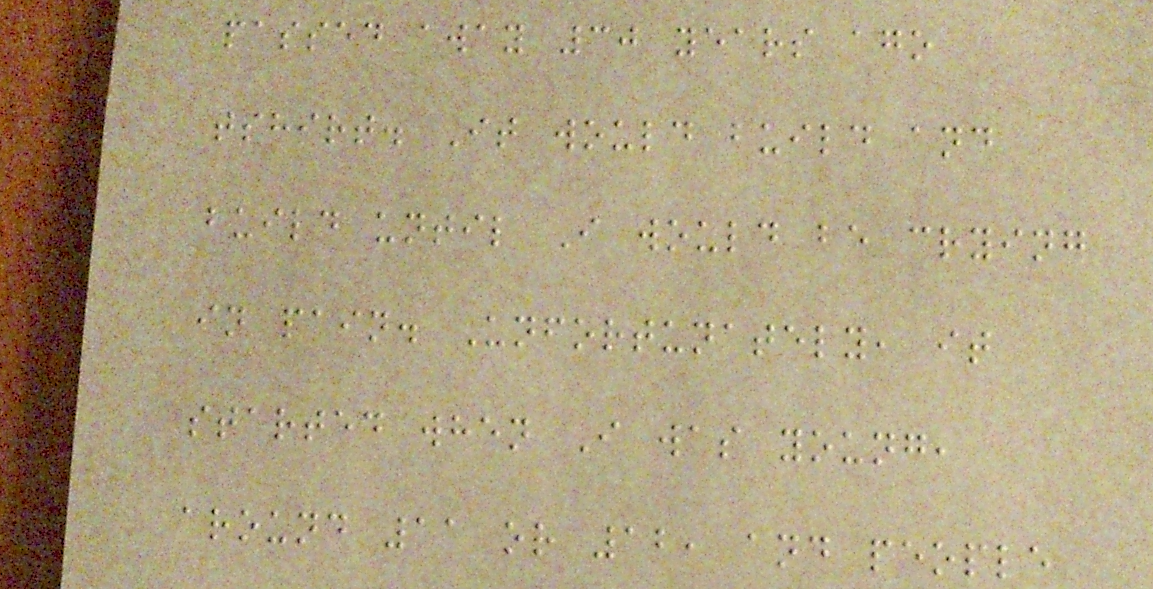passed away 30 years ago
tshirt. It would build and
build until I would be crying
in pain. Unfortunately, it
started when I was young,
around 11 or 12, and people
